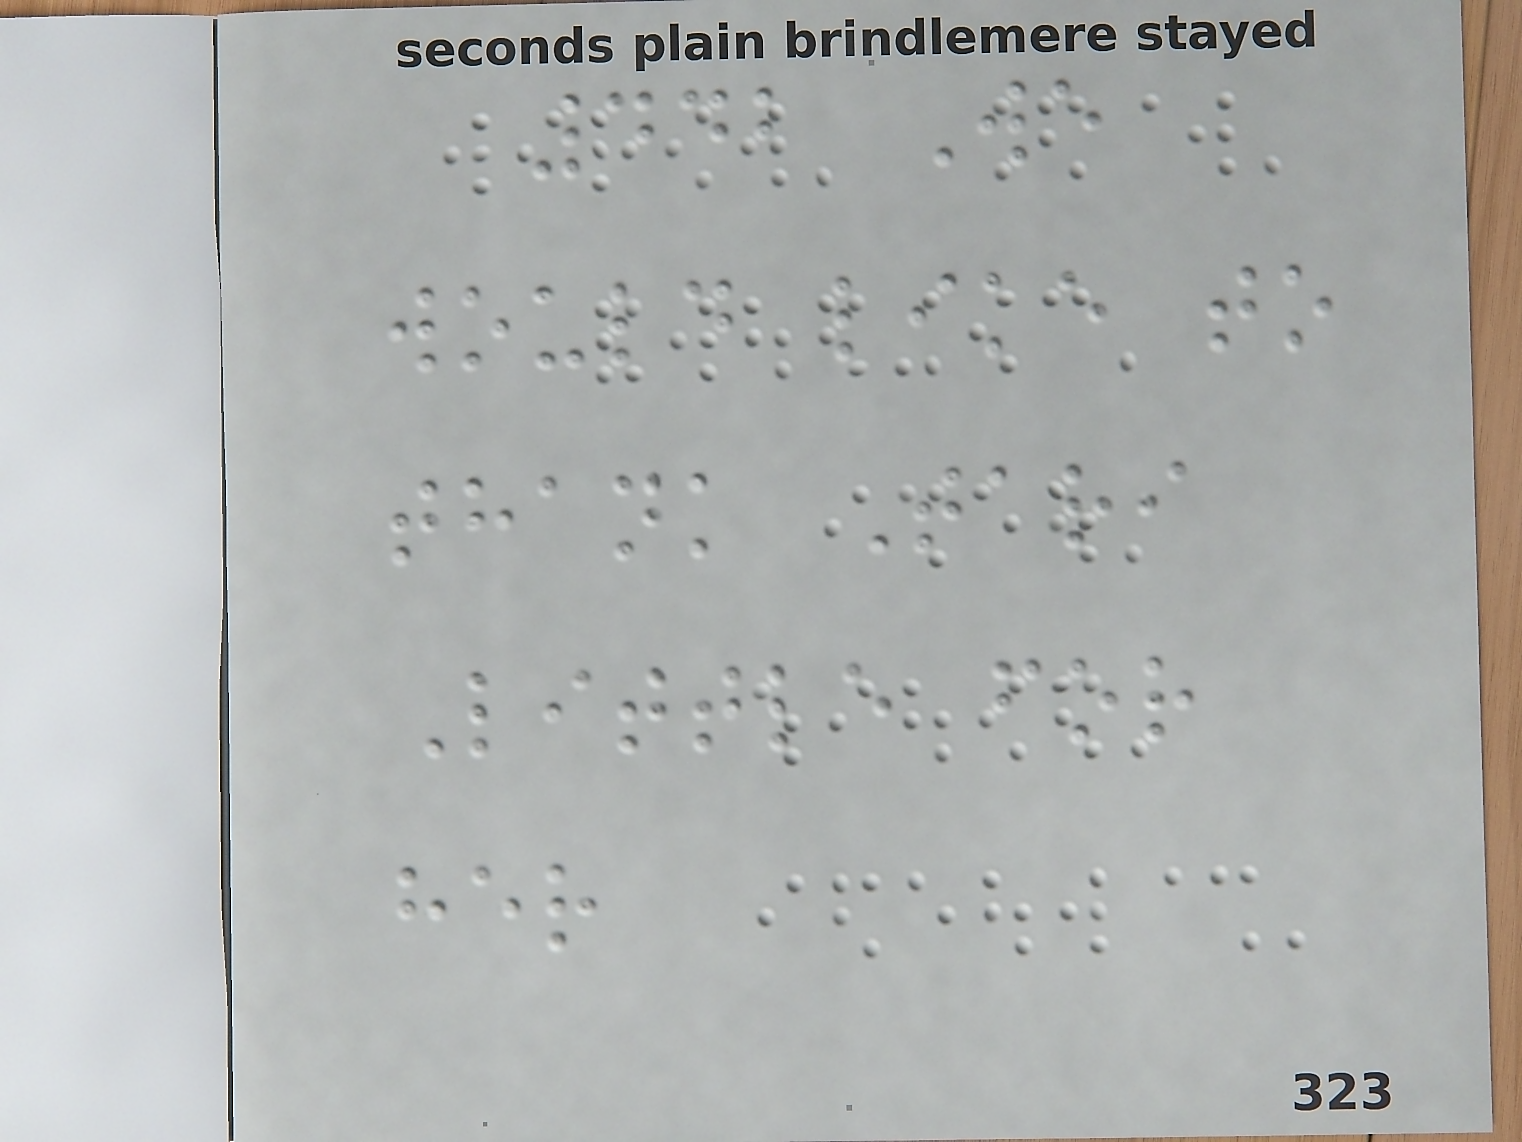442 We
would like to
thank Tari
Little for
her
